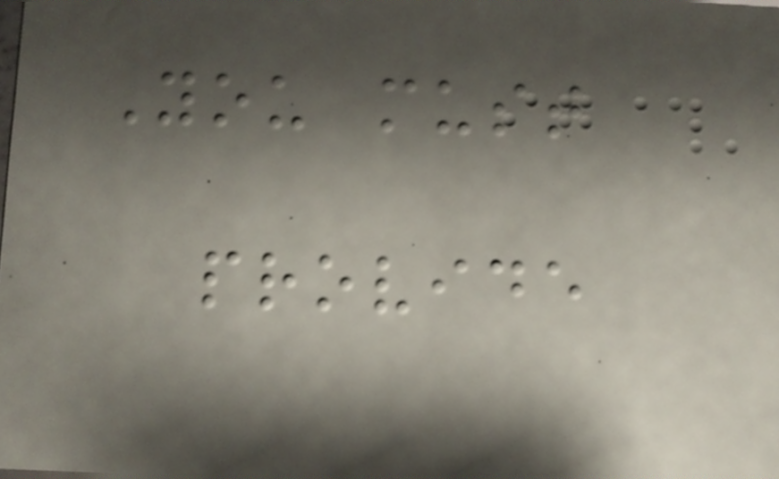You must
provide
